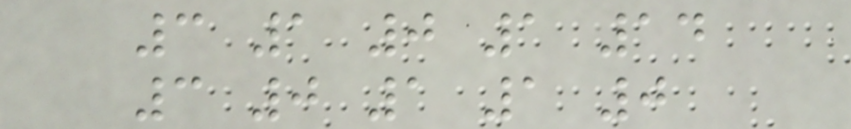3 1 0 1 14
3 0 1 1 0
